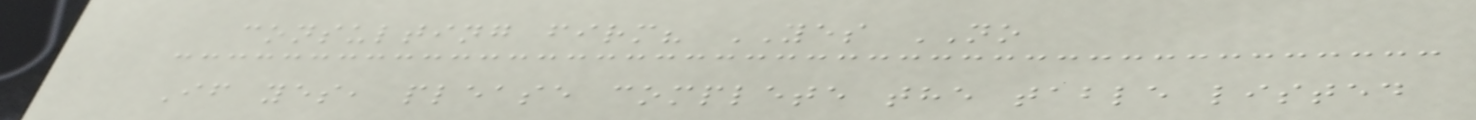consulting firm? YES NO
If yes, please complete the table listed
